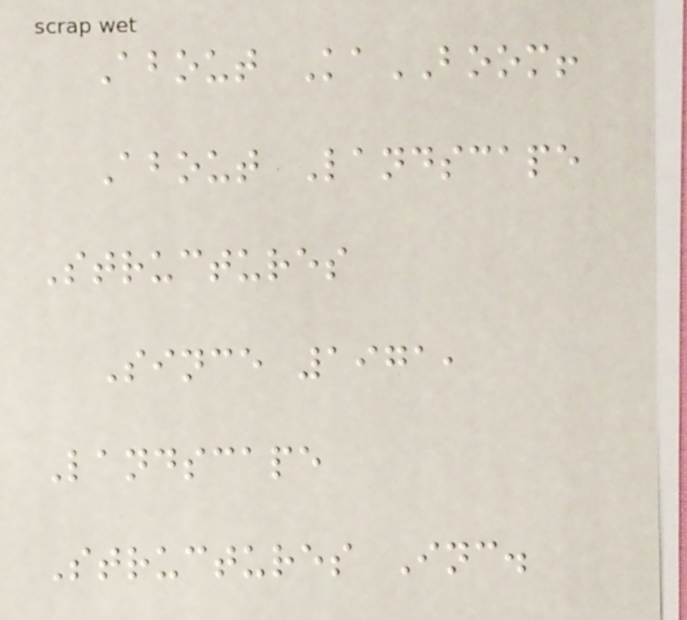About KaBOOM!
About Landscape
Structures
Since 1971,
Landscape
Structures Inc.
